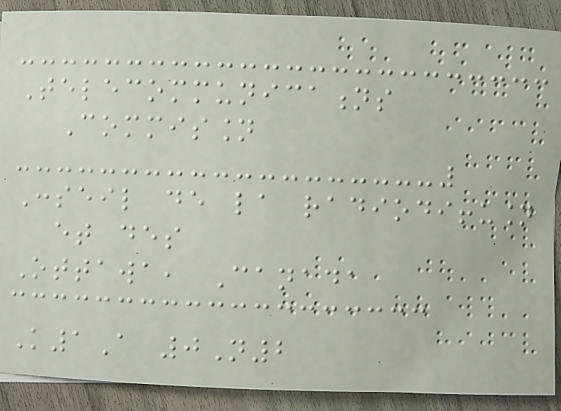Telecommunications
Commission
Conseil de la radiodiffusion
et des
Ottawa, Canada
K1A 0N2
